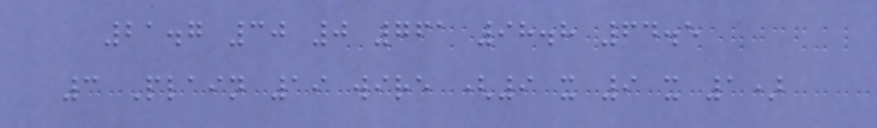21.7 30 0 761 98.8 64.5
3 Plain 19 wire (9 x 9 x 1)
